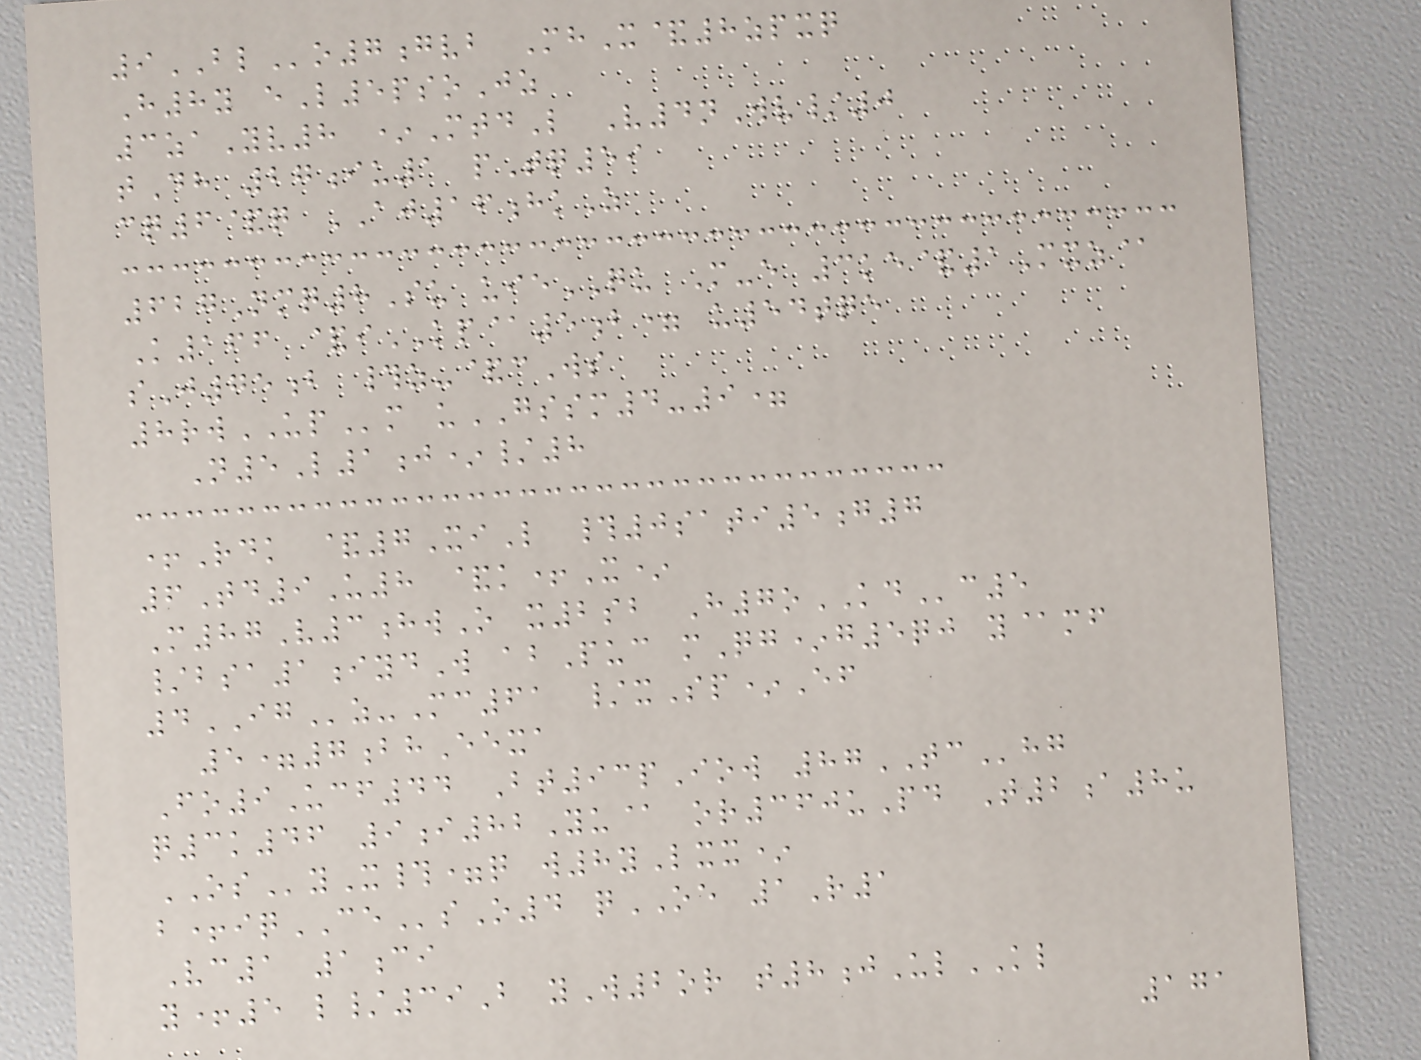9BLo7gvb MhX&8zpxq
H8y eL5psoJz
3zaYv8 *MtdL V4nWv/0
tDh 27iu1 pTq59
cq6&q AJ16hkZ
627Nmq8Su uieQU M-e 3ke&1Mxz@
K166 &iKP@5b= u54tqe
sJ75b #z-&cWs
8rwUPm uGSSM4-9=
N5L1j*/8
+Rdk &7XiL #0sati5g7
6Td9U8 &k+X*
M87V3hwO x2sb H7oKDc5
/bsa1iydW abPuc mQg*g5qj y@mf
4IGz-Mc61 /xSp*Ef
5=7bhEexa
Fo9Ucf44 Bt93pIow 87TChg
q3k46 9i82Yu@ or360uPd T2a8u
OSyX#=q w8yLxx*
b+iqCEsO4 qOE 1R1
Vc1 1ci
y+5 l/39B yW2or t8jUlKL
171
